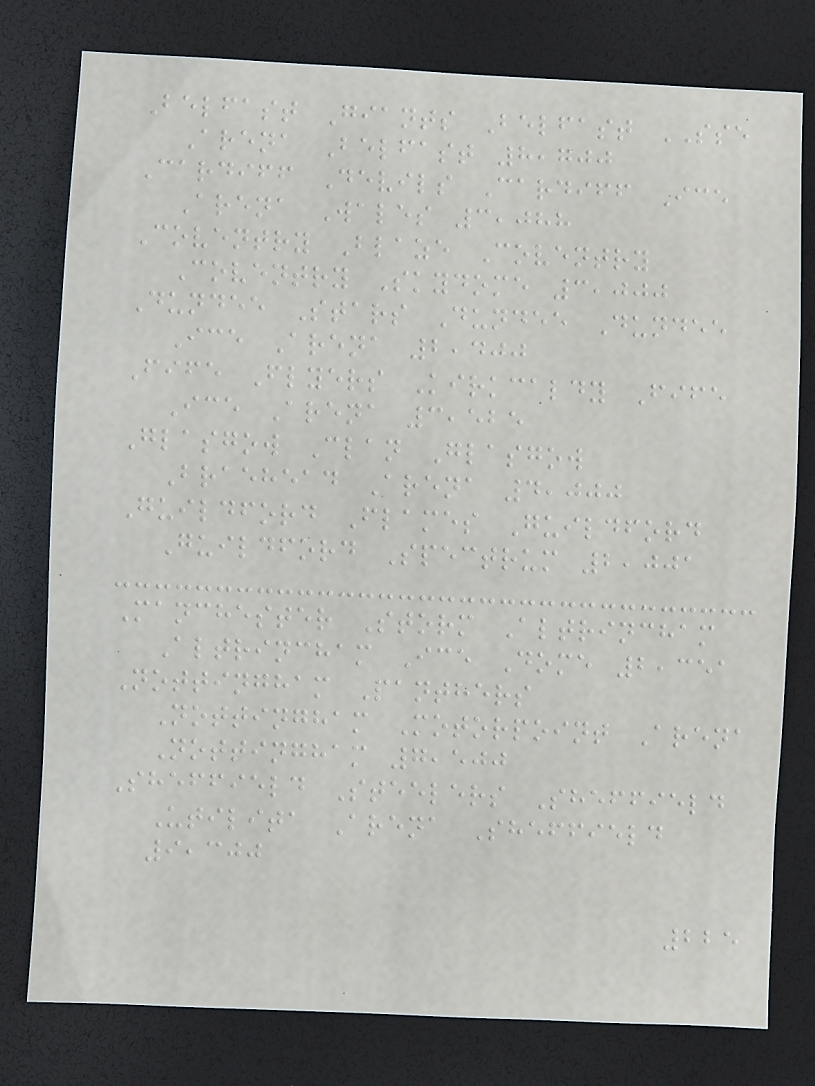Belfast Giants Belfast SSE
Arena Belfast 8,700
Cardiff Devils Cardiff Ice
Arena Wales 3,088
Coventry Blaze Coventry
Coventry Skydome 3,000
Dundee Stars Dundee Dundee
Ice Arena 2,400
Fife Flyers Kirkcaldy Fife
Ice Arena 3,525
Glasgow Clan Glasgow
Braehead Arena 4,000
Guildford Flames Guildford
Guildford Spectrum 2,001
Manchester Storm Altrincham
Altrincham Ice Dome 2,351
Nottingham Panthers
Nottingham Motorpoint Arena
Nottingham 7,500
Sheffield Steelers Sheffield
Utilita Arena Sheffield
9,300
225
